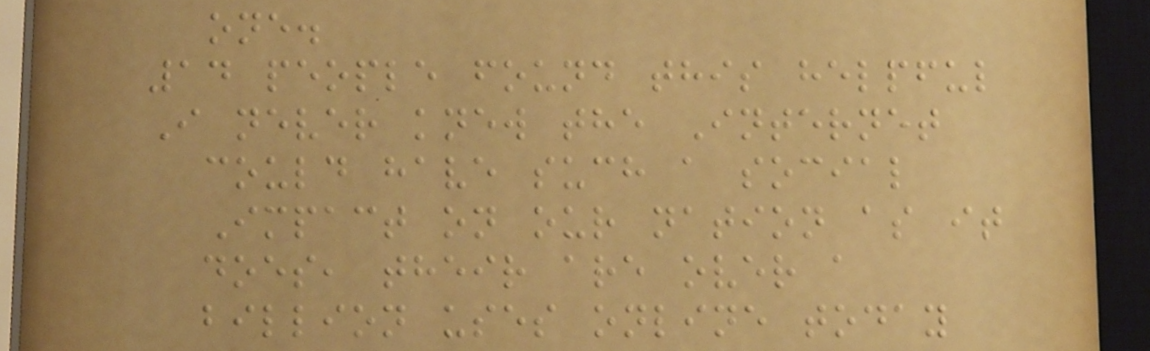one.
14 people found this helpful
I never knew the Internet
could have such a social
Impact on our nation as it
does, their are over a
billion uses online today
